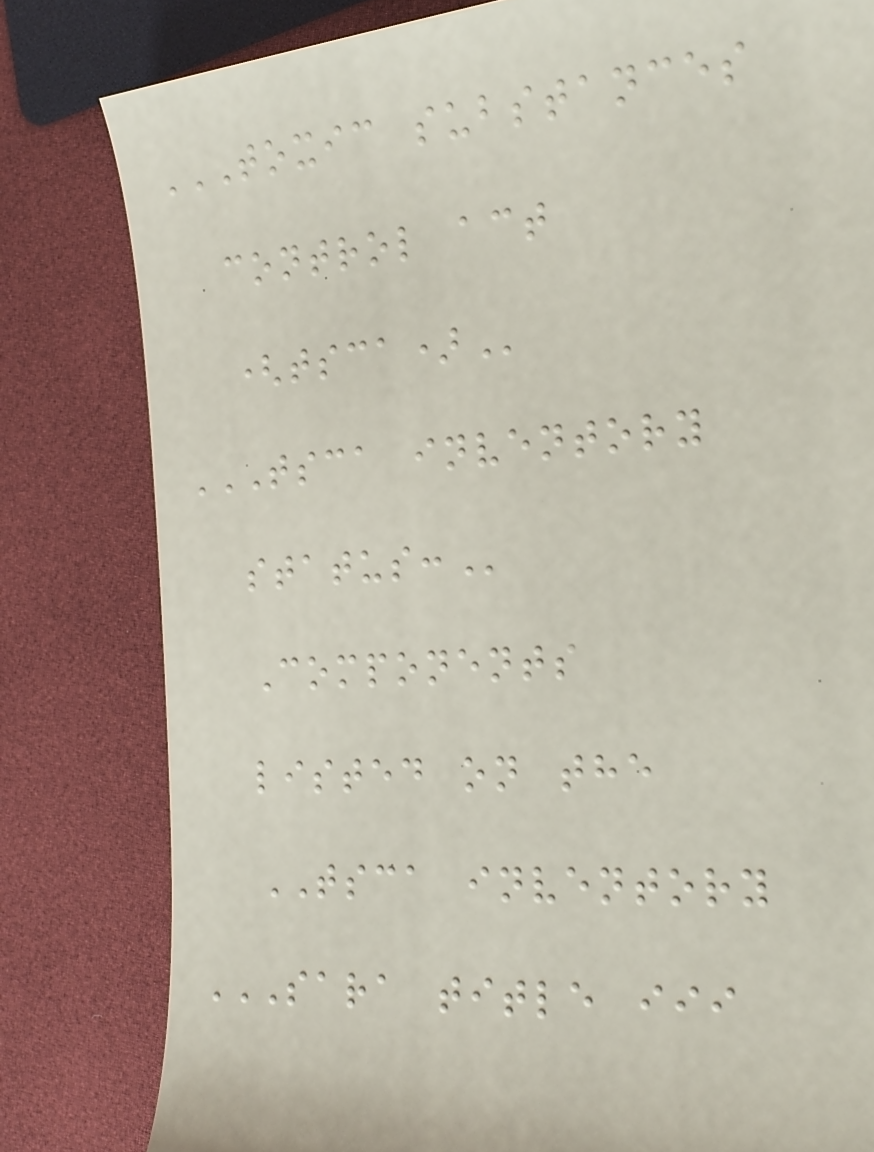TOXIC SUBSTANCES
CONTROL ACT
(TSCA)
TSCA INVENTORY
STATUS:
Components
listed on the
TSCA inventory
SARA TITLE III
